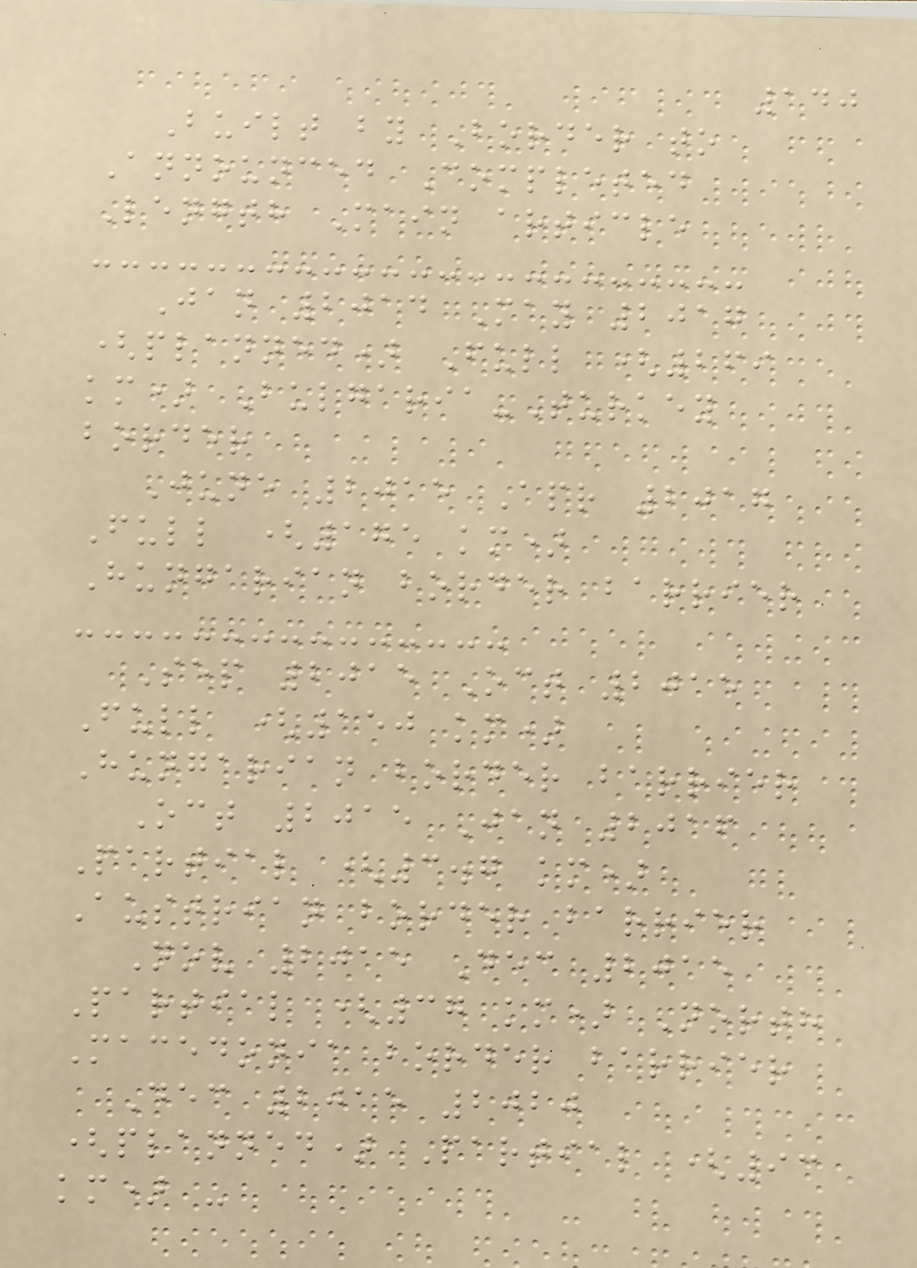140
Built by Border to
Announced Completed
Length Main article
Jan 2014 May 2017
(planned) Full (269
km) Bulgaria-Turkey
border
June 2015 Apr 2017
Full (175 km)
Hungarian border barrier
Sep 2015 Oct 2015
Full (150 km)
Hungarian border barrier
Oct 2015 Jan 2016
Partial (3.7 km)
Austrian border barrier
Nov 2015 Dec 2015
Partial (37 km) North
Macedonia border barrier
Dec 2015 2020
(planned) Partial (93
km) -
